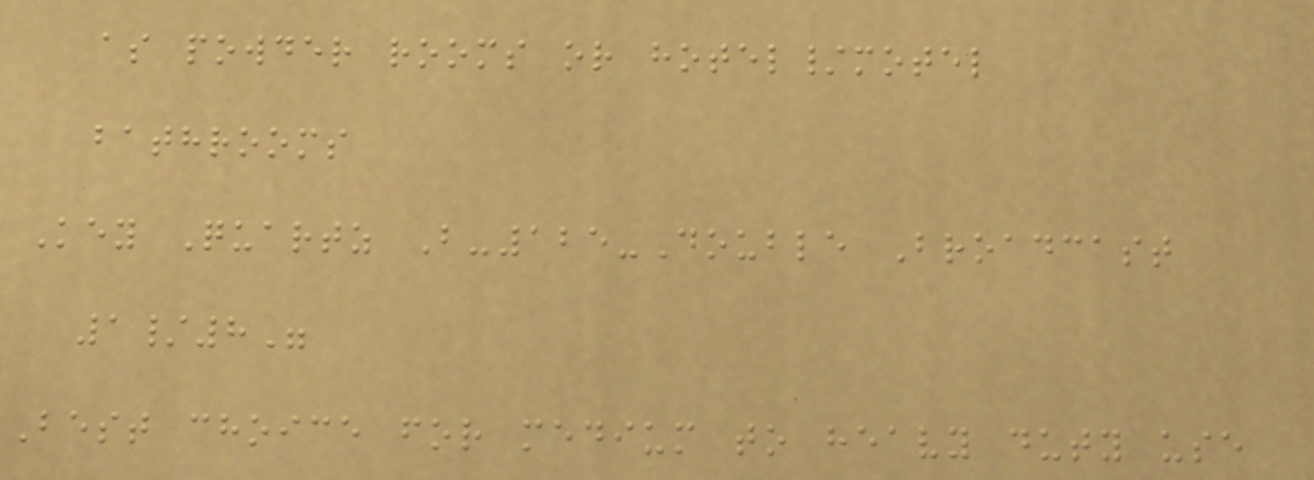as powder rooms or hotel/motel
bathrooms
Key Quartz B-125-Double Broadcast
1/8"
Best choice for medium to heavy duty use
